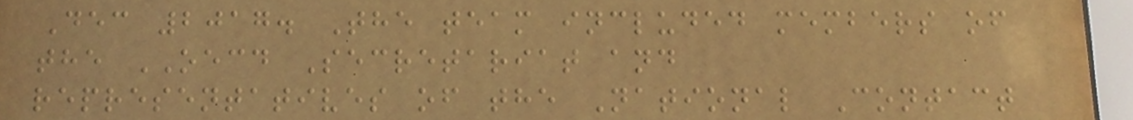Dec 2017. The team included members of
the OECD Secretariat and
representatives of the National Contact
